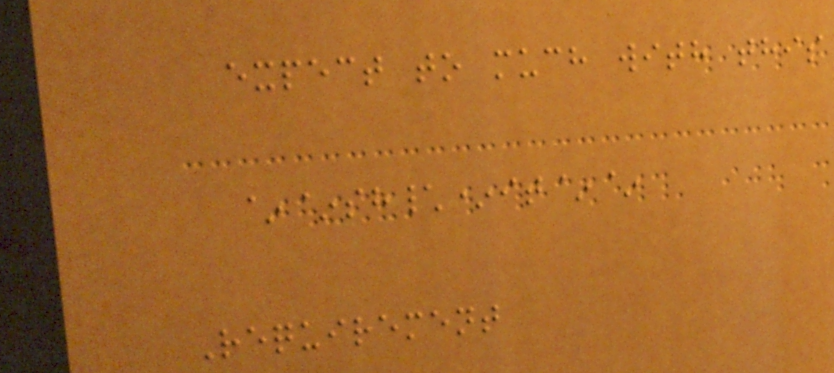expect to much with this
~~sh\*it~~
Requirement
